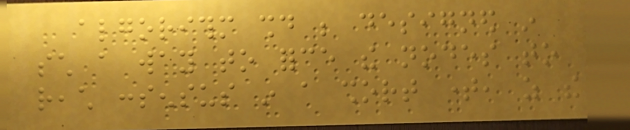algorithm should be designed in
such a way to force the nodes to
reach consensus in a short time, as the
